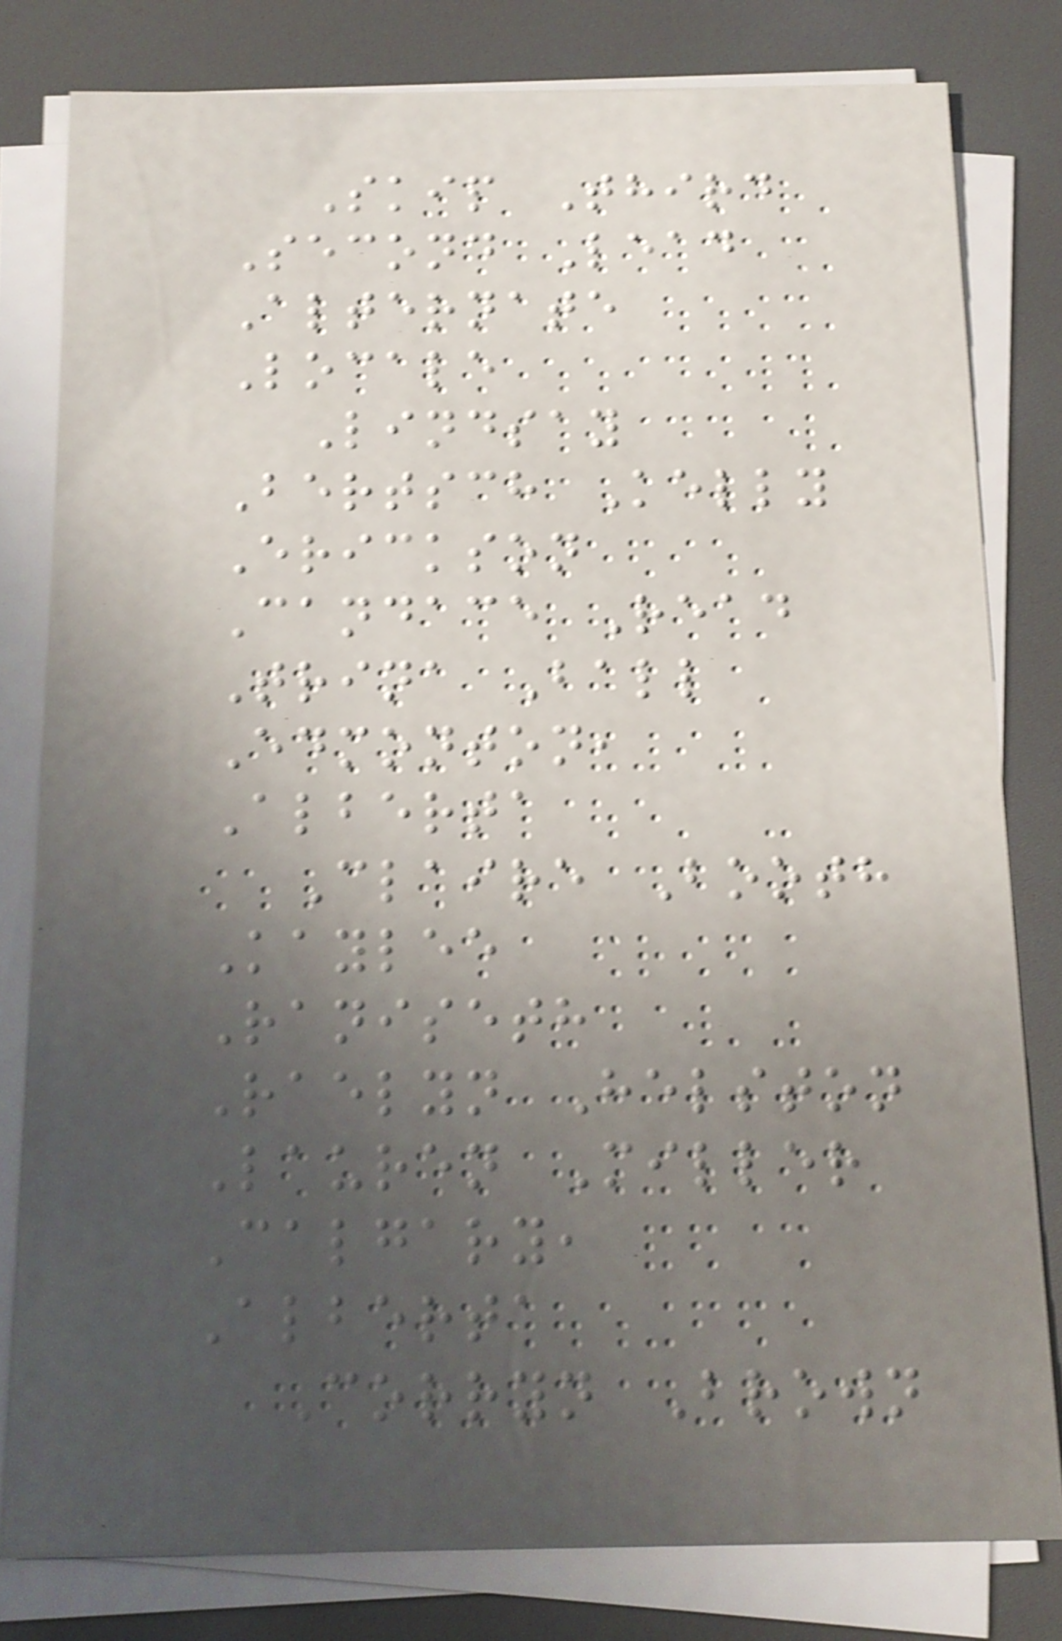Skip Third
Second Lead
Alternate
Locale
Lindsay
Bertsch Kelly
Erickson
Candace Read
Trina Ball
Edmonton,
Alberta
Claire Booth
Kaylee
Raniseth
Raelyn Helston
Lauren Miller
Calgary,
Alberta
Corryn Brown
